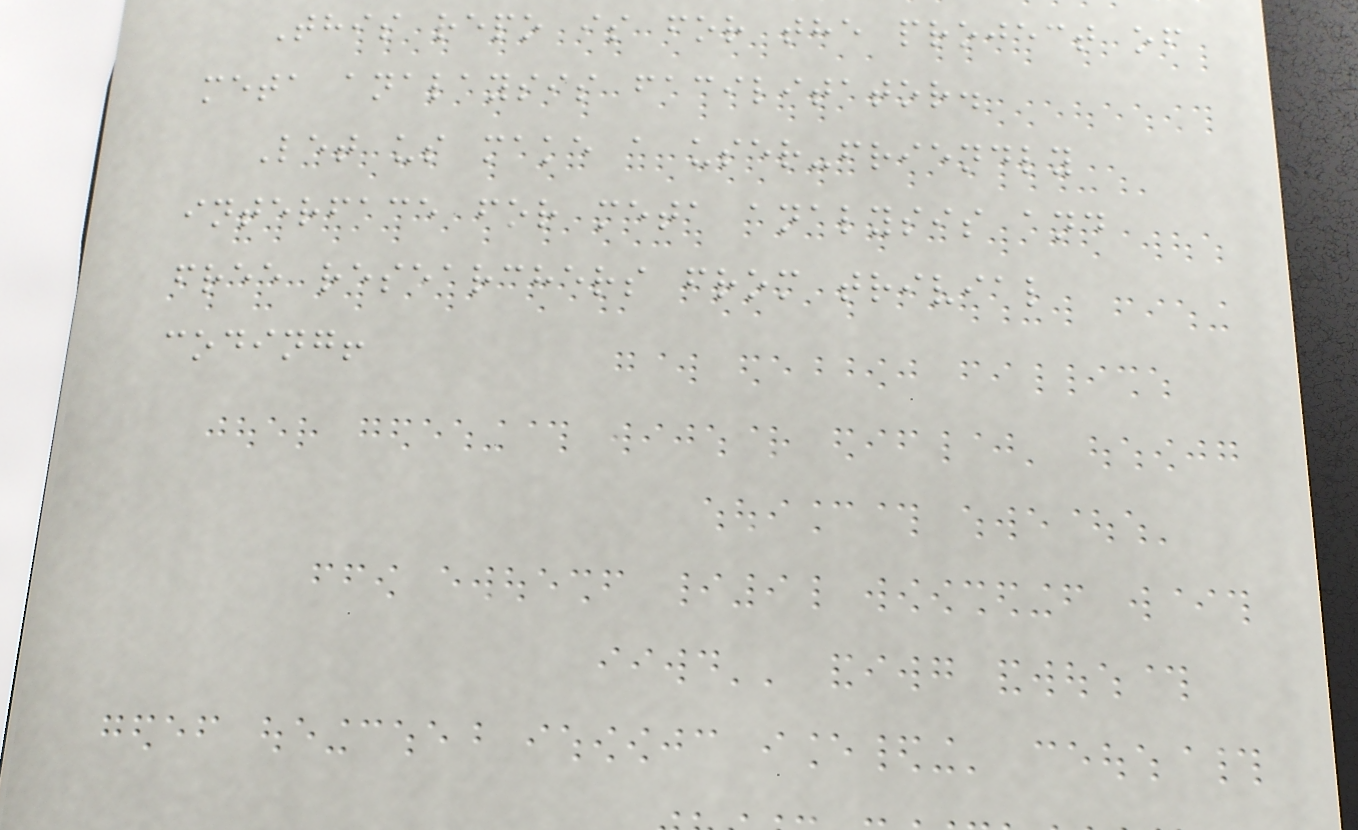This repo is for the project of
meta analaysis facilitator.
Let us make a user-friendly
interface for meta analysis and
free researchers from trivial
coding!
